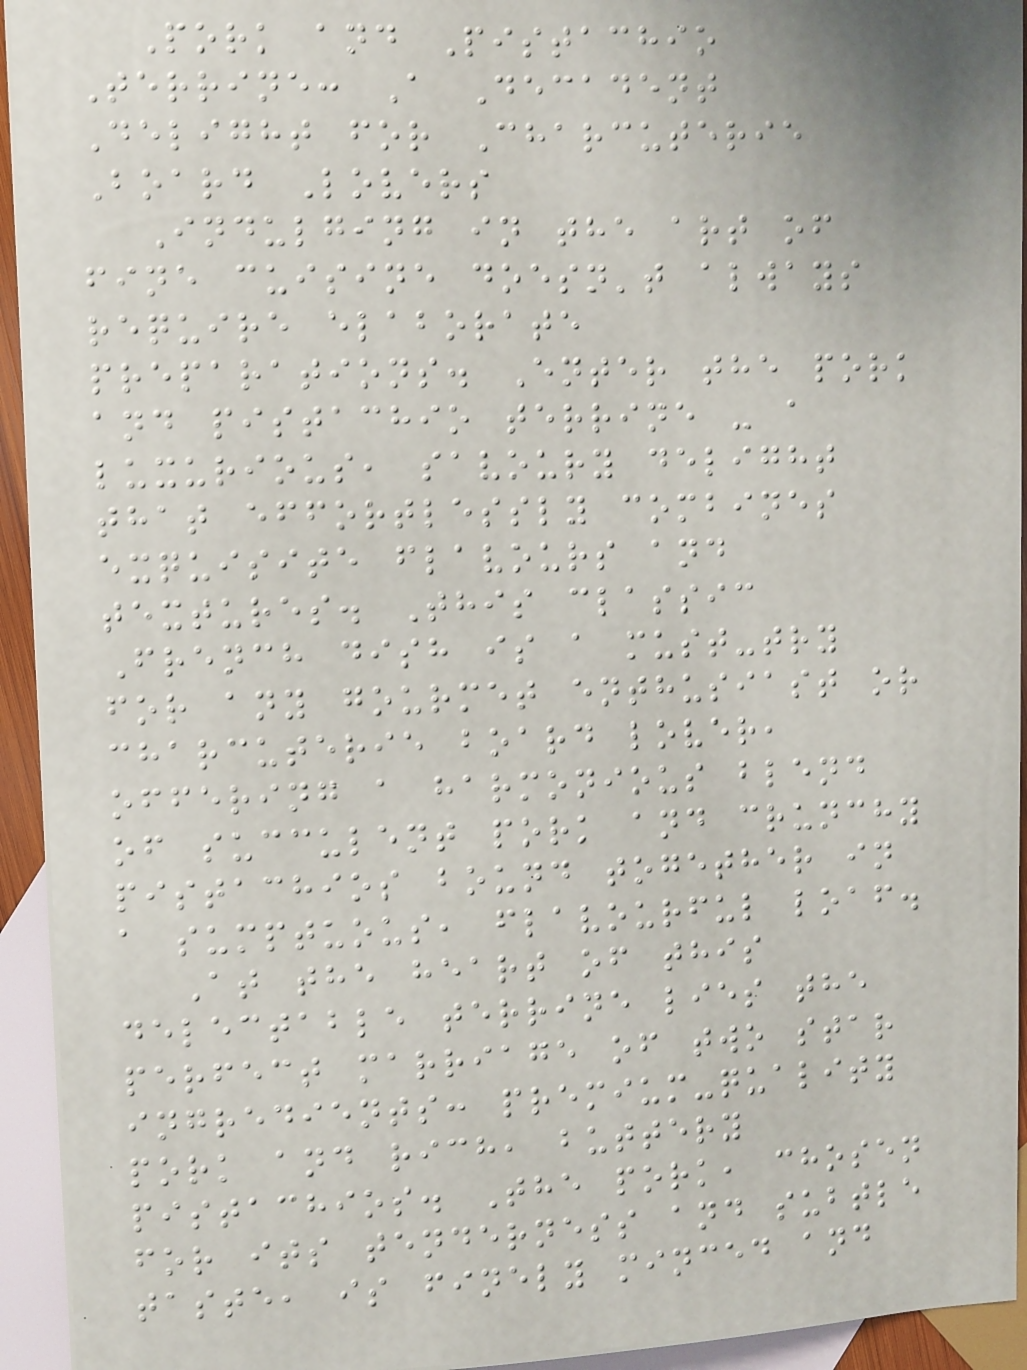Pork and Pistachio
Terrine: A Decadent
Delight for Charcuterie
Board Lovers
Indulging in the art of
fine cuisine doesn't always
require elaborate
preparations. Enter the pork
and pistachio terrine - a
luxurious, savoury delight
that effortlessly combines
exquisite flavours and
textures. This classic
French dish is a must-try
for any gourmet enthusiast or
charcuterie board lover,
offering a harmonious blend
of succulent pork and crunchy
pistachios bound together in
a sumptuous, flavourful loaf.
At the heart of this
delectable terrine lies the
perfect marriage of two star
ingredients: premium-quality
pork and rich, buttery
pistachios. The pork, chosen
for its tenderness and subtle
taste, is finely minced and
